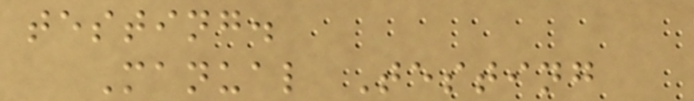testing.
Manual Testing
